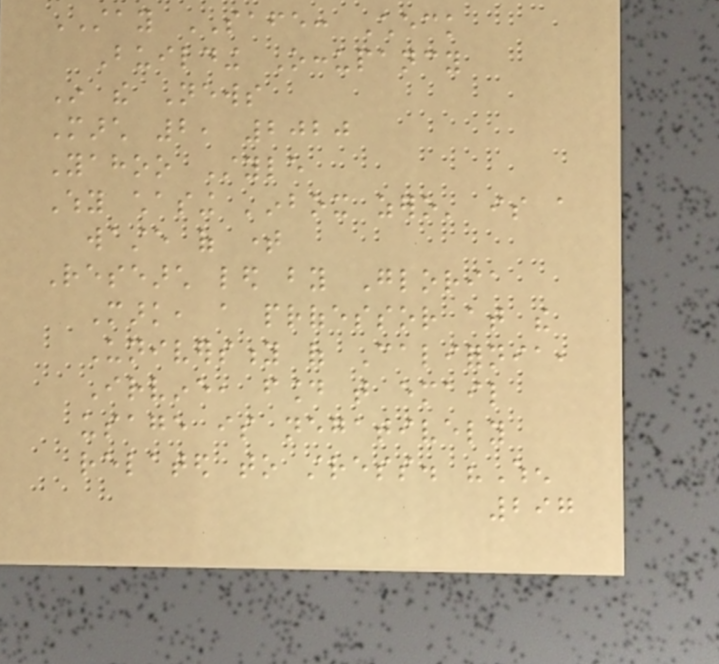STAY SAFE: Check
Building Occupancy
In the News
March 2, 2020
Yahoo Style
Why chasing 'inbox zero' is a
waste of time
Research led by Gloria
Mark, a professor at the
University of California,
Irvine, found that email
usage is negatively
related to stress. "When
297
